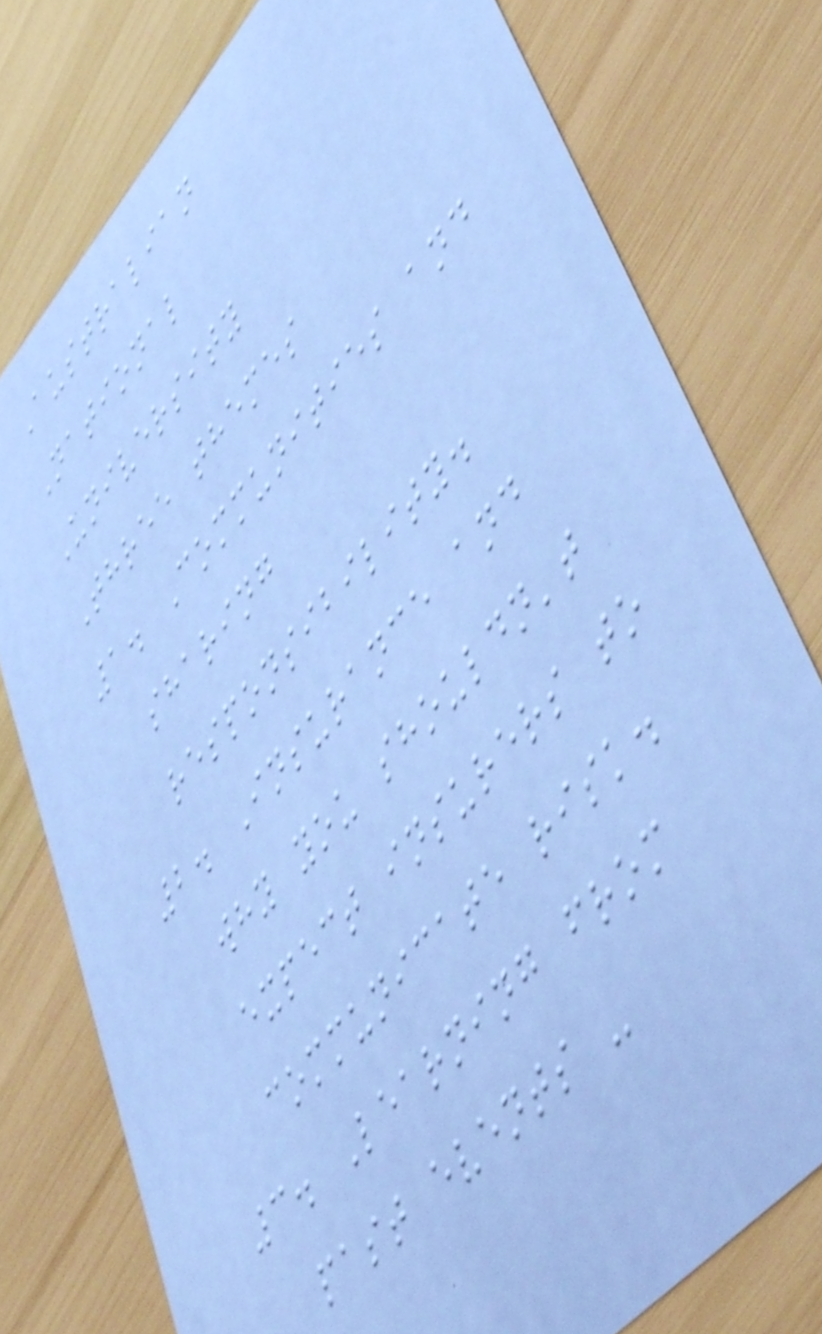Australian
National
University
Three themes
1. Communities and
sharing
responsibility.
2. Insurance and
why you shouldn't
expect insurers to
communicate risk.
3. Learning from
past events -
